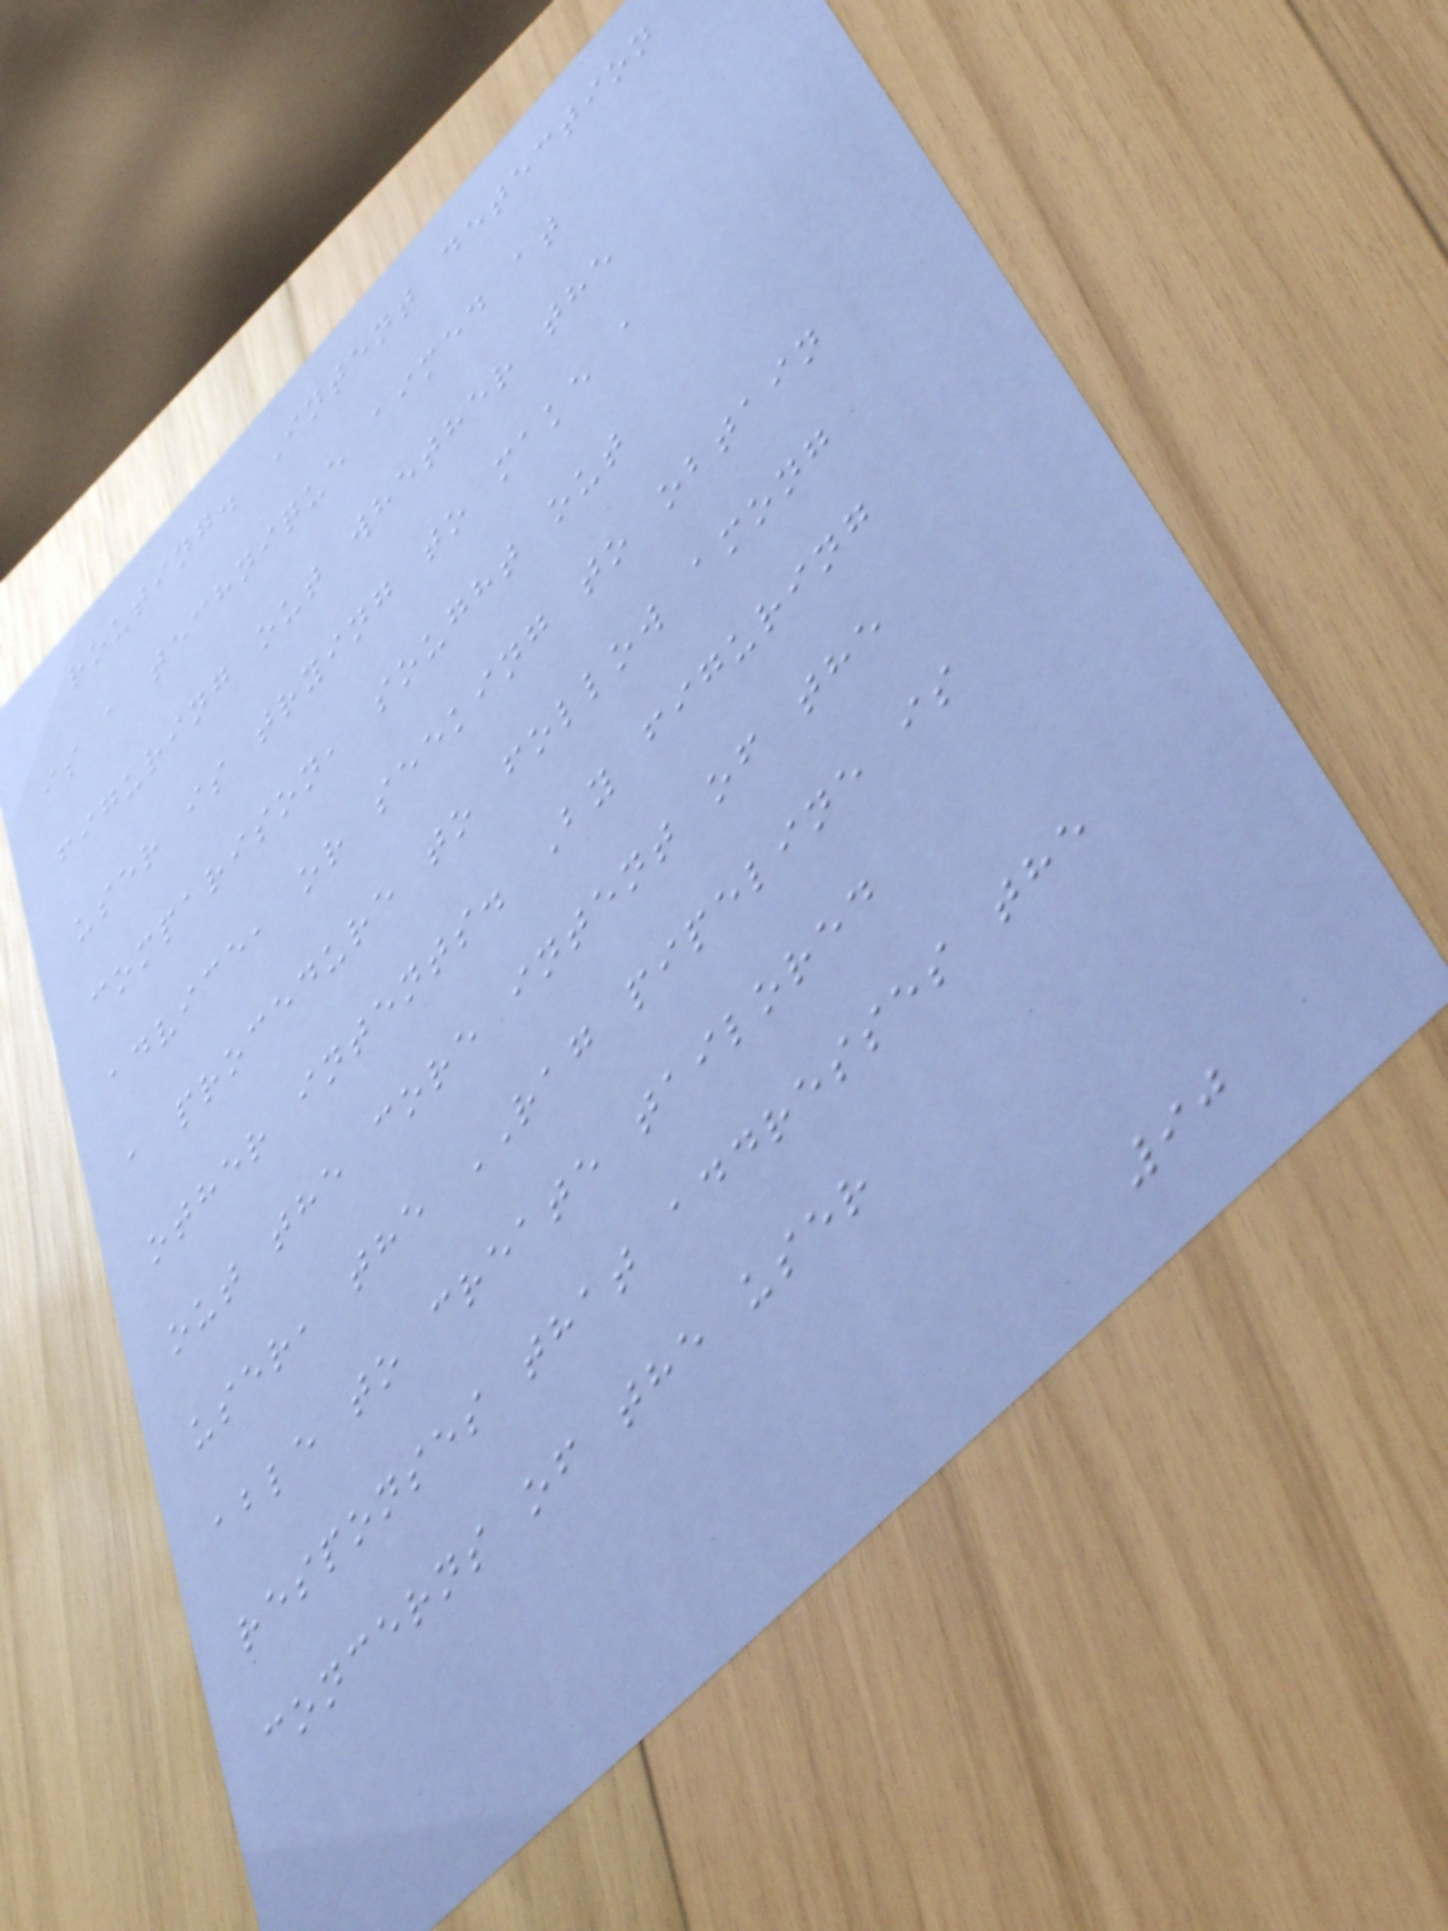routing. Intent detection
is a technique aimed at
figuring out whether the
user is trying to make a
comparison, sought out
advice, or seeking to obtain
a procedure to follow among
other intents. By figuring
out the core intent of the
user, the RAG pipeline is
able to create tailored
responses that addresses the
concerns of the user
90
